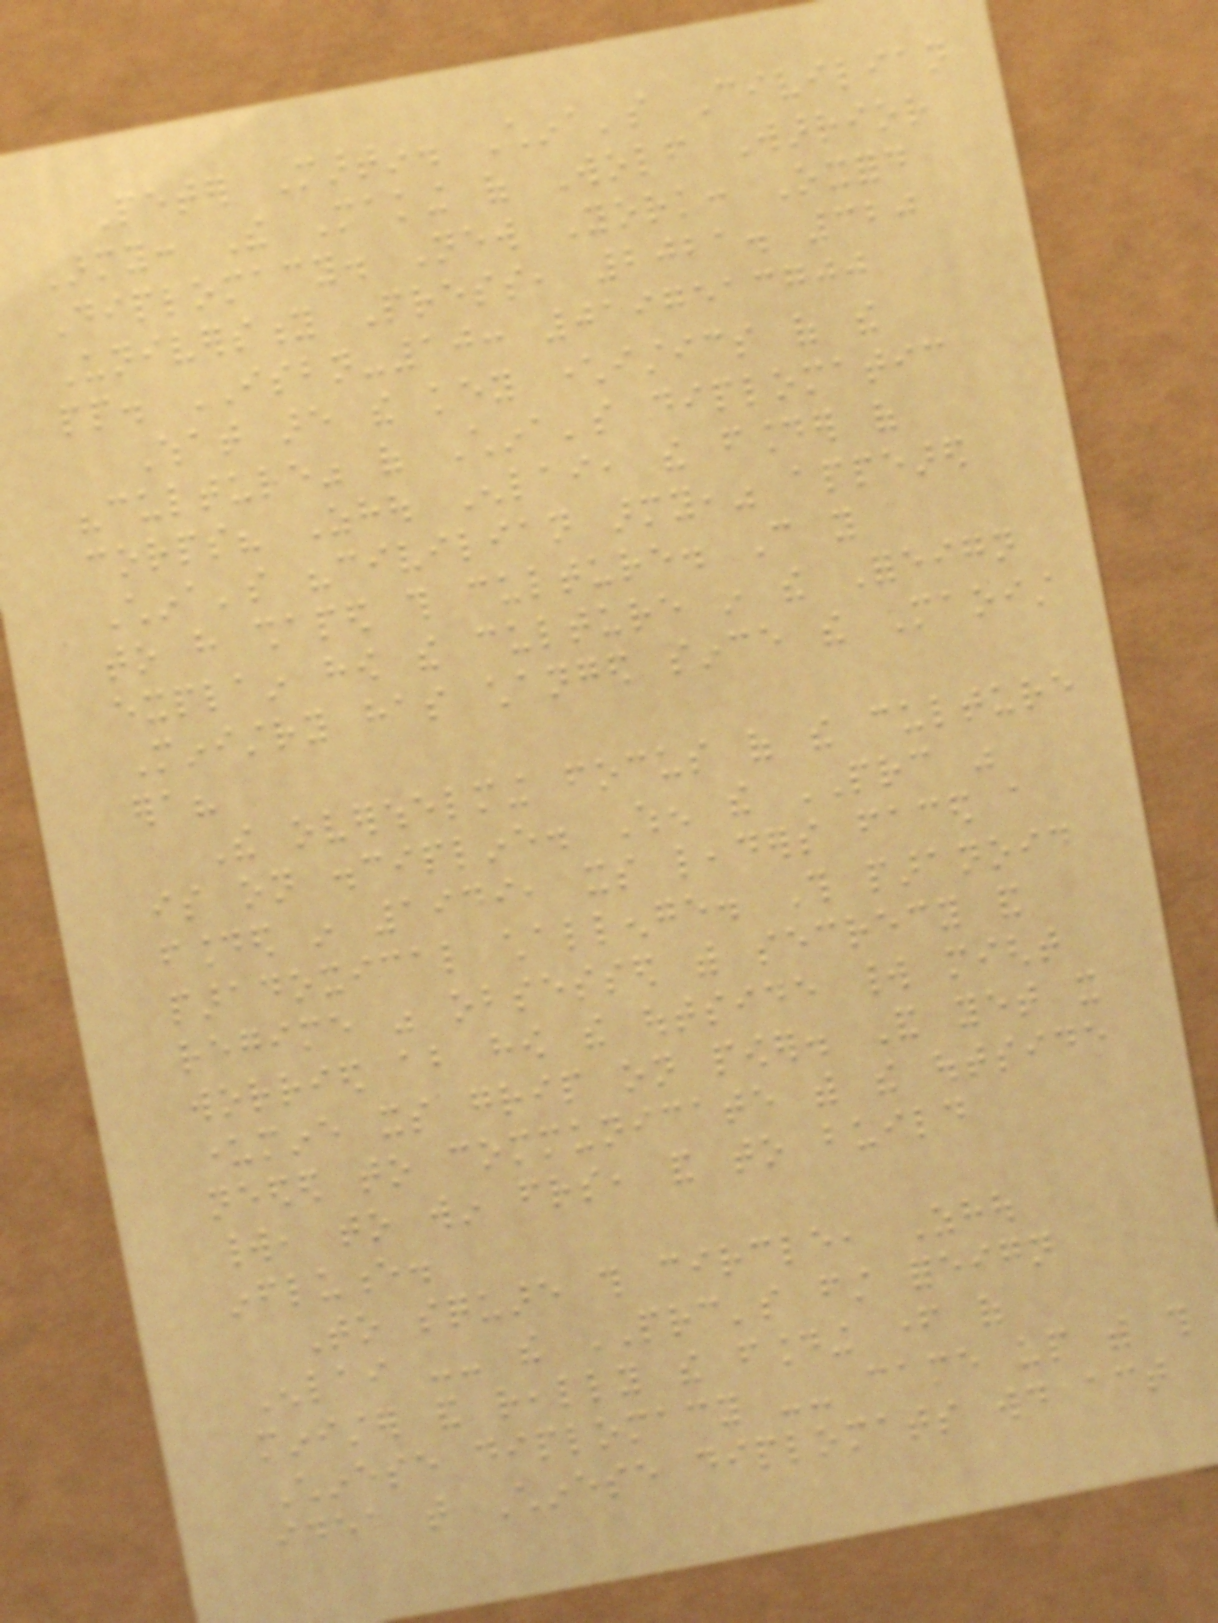Peter Martin. China's Civilian
Army: The Making of Wolf Warrior
Diplomacy. New York: Oxford
University Press, 2021. 320
pp. ISBN-10: 0197513700
What are the key characteristics of the
"culture" of China's diplomatic
corps? Zhou Enlai, the founder of
China's "civilian army," appeared
to have shaped this culture. Can you
explain how the culture in the Foreign
Ministry has changed since the Maoist
era?
The overwhelming focus of the culture
is on discipline. When the PRC was
founded in 1949, its leaders faced a
paradoxical challenge. This paranoid
regime was obsessed with secrecy and
worried about how the outside world might
undermine its grip on power. And yet it
needed to communicate with the outside
world, to win friends, and to build
influence.
To square this circle, Zhou
Enlai -- the PRC's first foreign
minister and really the founding father of
Chinese diplomacy -- came up with this
idea that Chinese diplomats would act
